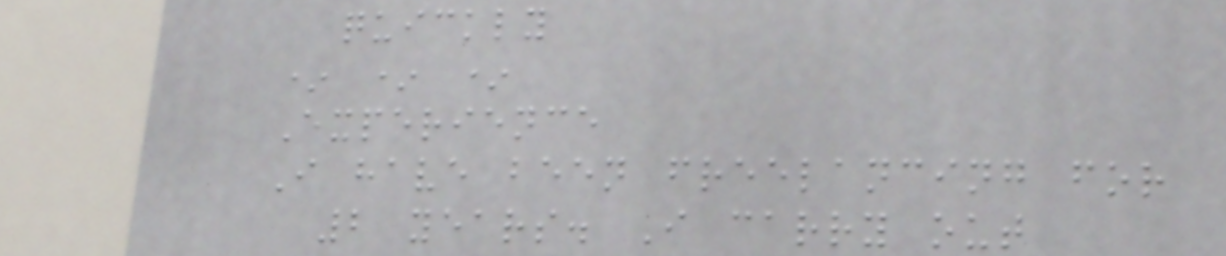quickly
* * *
Experience
I have been freelancing for
2 years. I carry out
